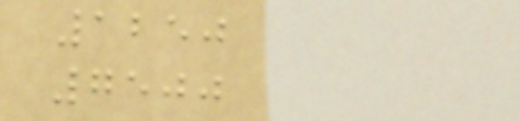1250
7500
